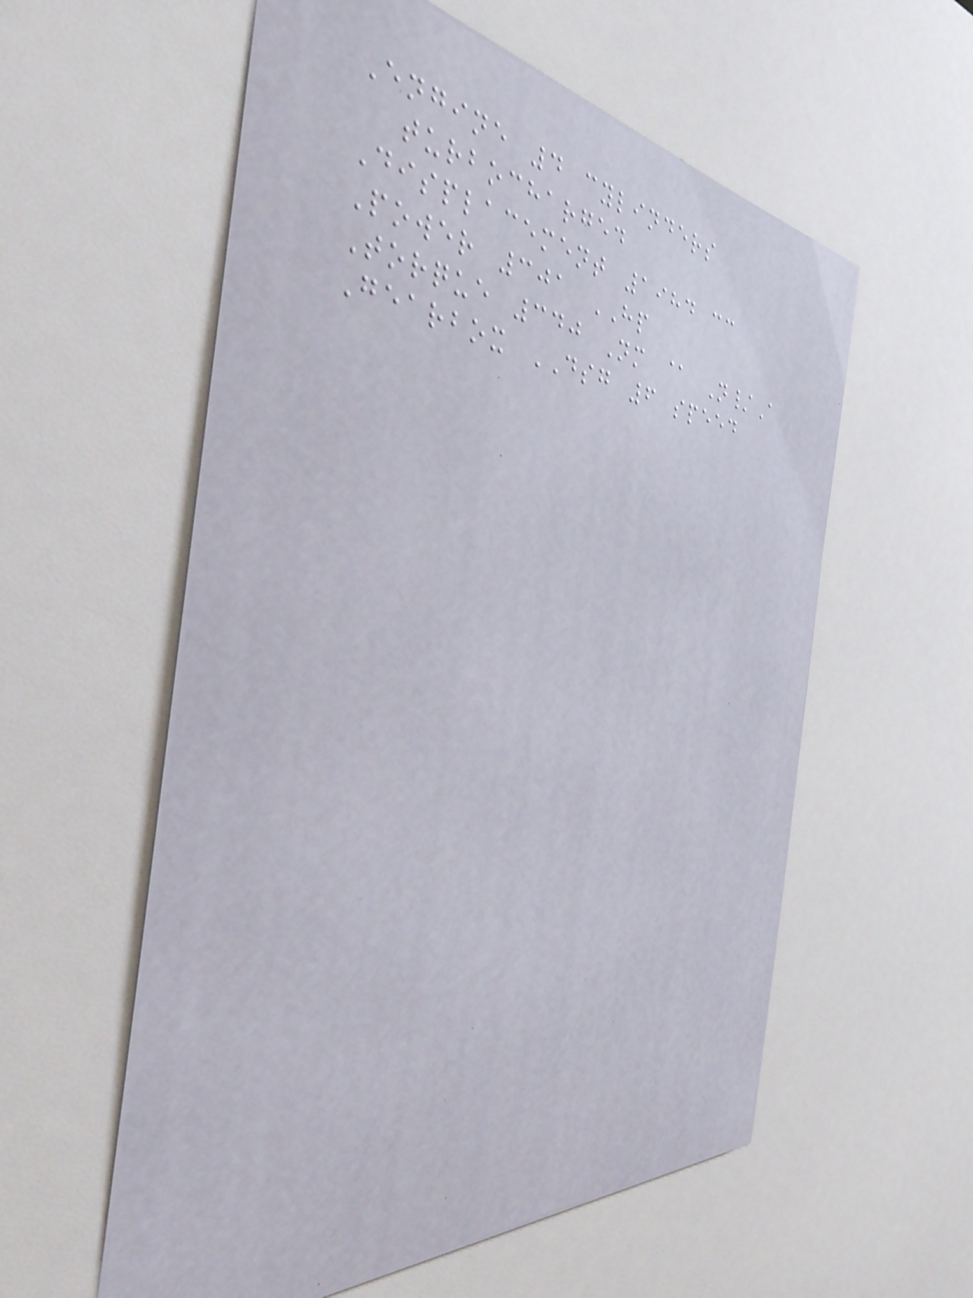Engine 4 cylinders
turbocharged
Displacement 1984 cc
Power 301 HP
Torque 340 Nm @ N/A
Gearbox DSG 6 speed
